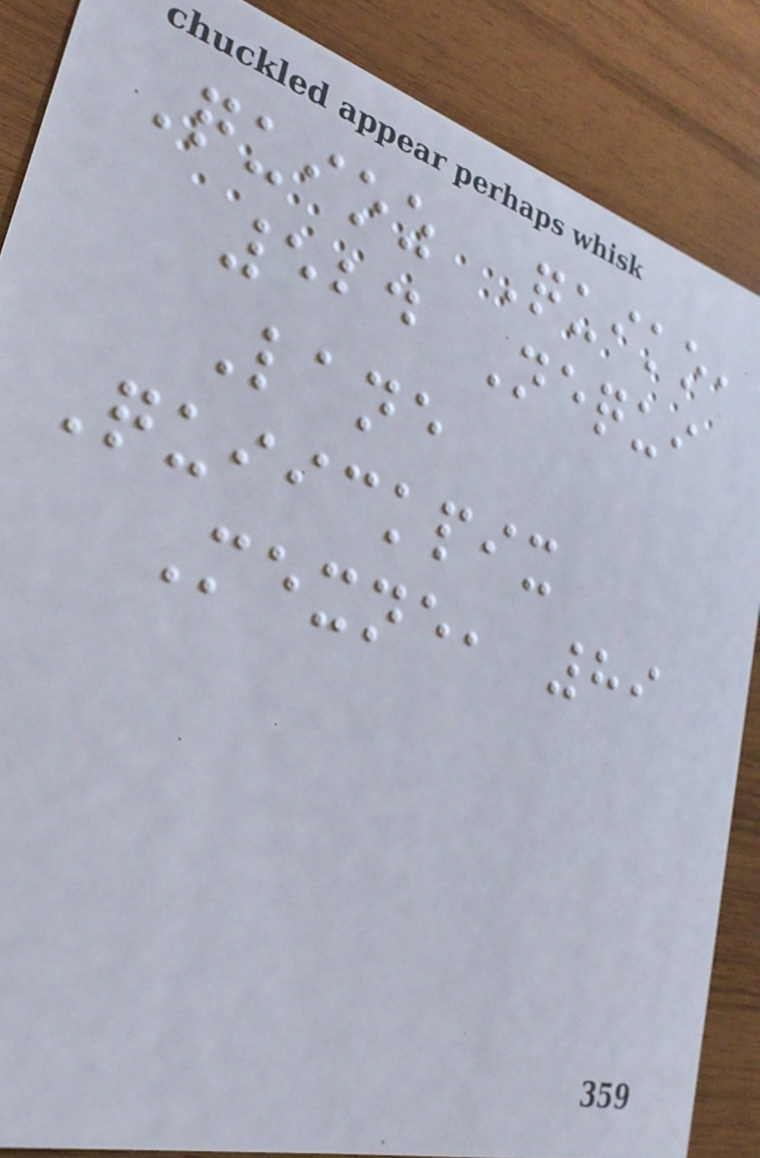Quioz Quiko,
524 Nequi
Lane
Quiickpix
Mexne, 89
